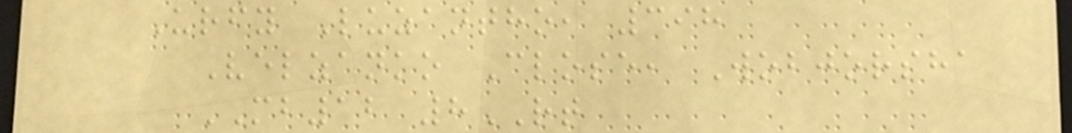Urfy Luzantho, 398
Velzanko Close, Wobjorsha
MB12 8RT
